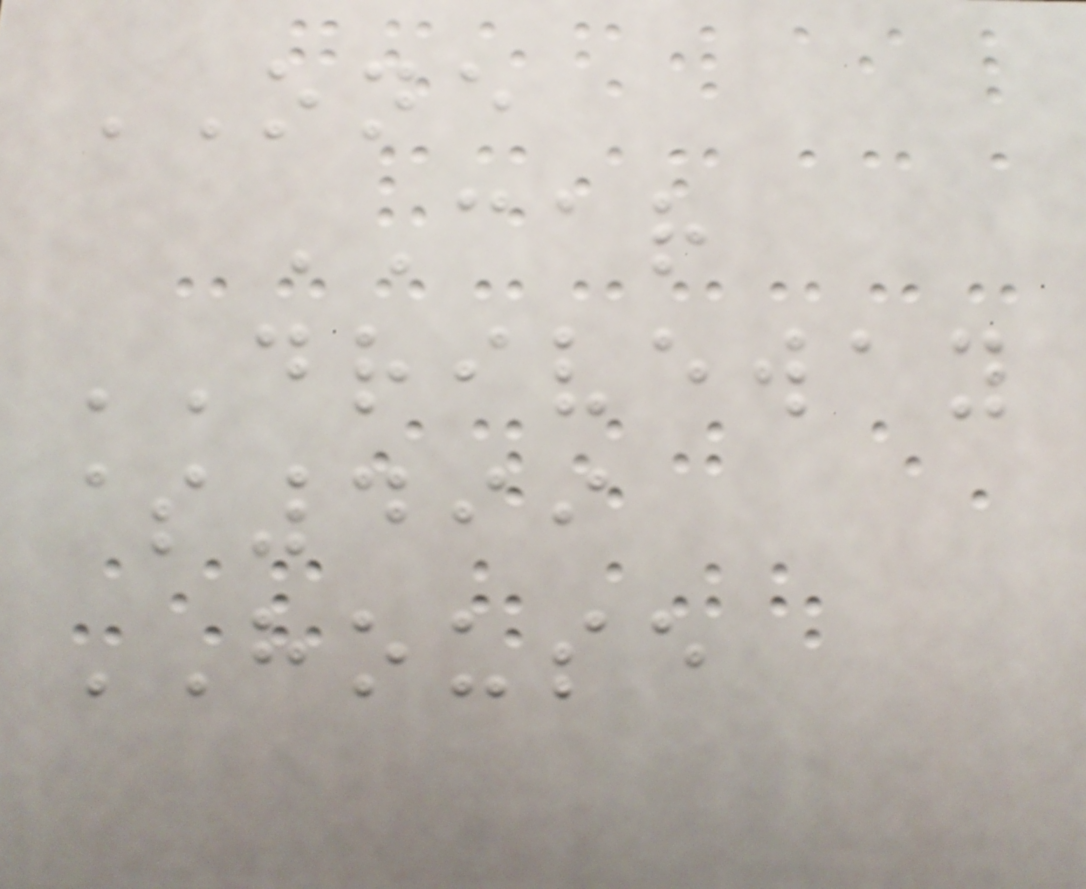ONE
CAR
DRIVEWAY
$499
HOUSE
